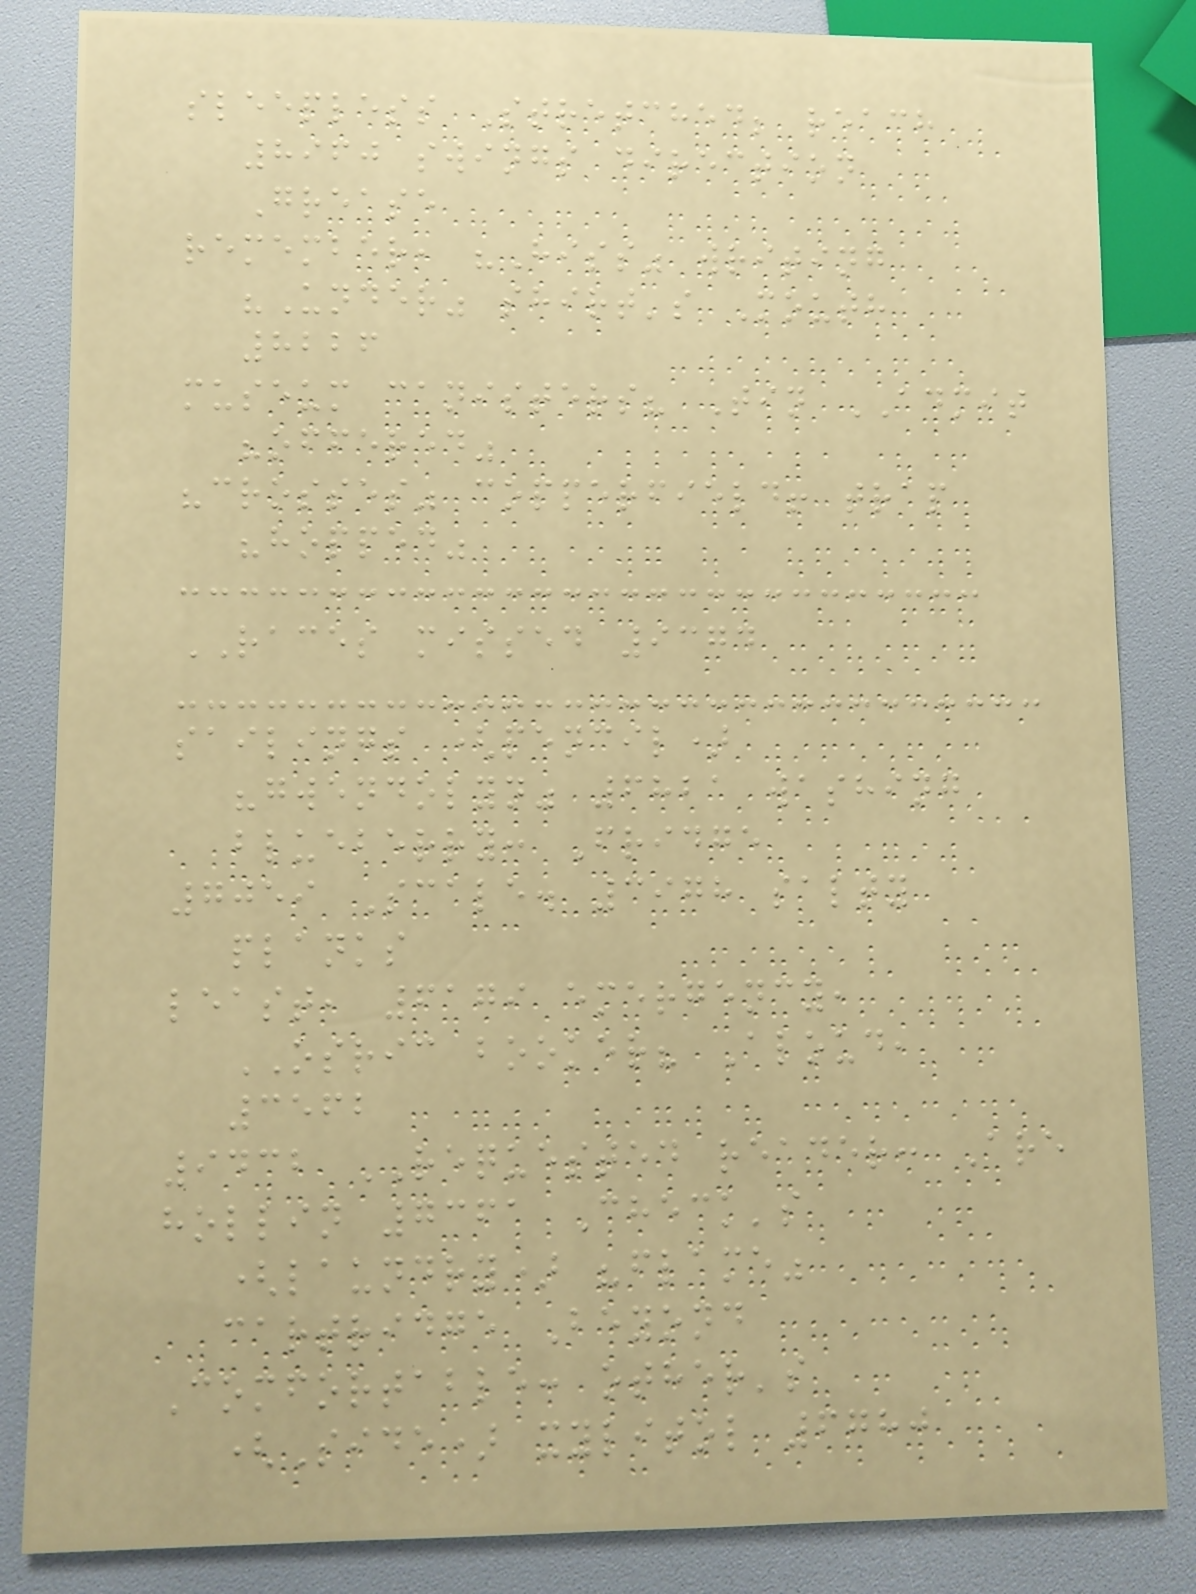sleepless Stretched; reach
8960 swings direction
Grease
remember, "Hiss" writing
"Under" shirt's Mouth
8226
museum canisters? Tin ADMIT
"offered"
"crosses" copperfield! trap
"hopped"
RACES missed 9374
sailings (pencil)
"gwendolyn" 6821 washing
blueberry: Fridge
7059 Scale. 3978 salty
planks
least, 6179 emergency,
OSRIC booker? Aloud,
3562
9432 REQUESTED reader: Are
hollin 7361 Check's
(laundry) "flame"
cartridge Beyond
Comfortable: other's
(Side) xylitol 6780
